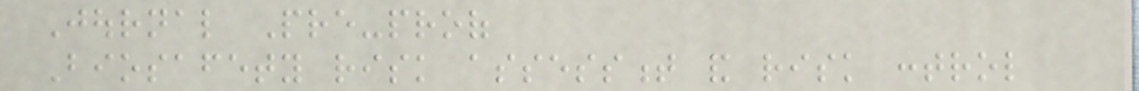Journal Pre-proof
Biosafety risk assessment and risk control
